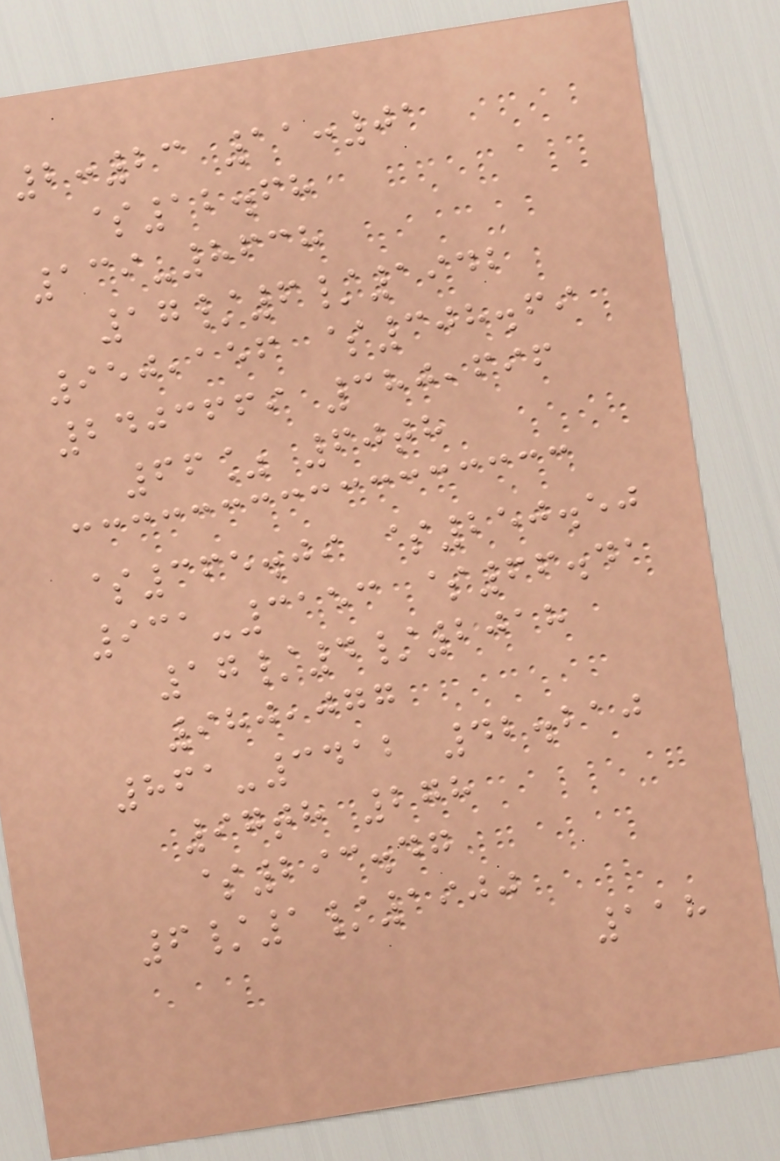2:23 11:01
$12.68
139-8638
17/6/1942
950,156 $308.69
2403669 380,696
66% 60th
$365.09 $250.50
931-3153 $66.41
17/4/2018
980,077
861-3412 42.210
97th 278
$293.47
6/1/1900
118
